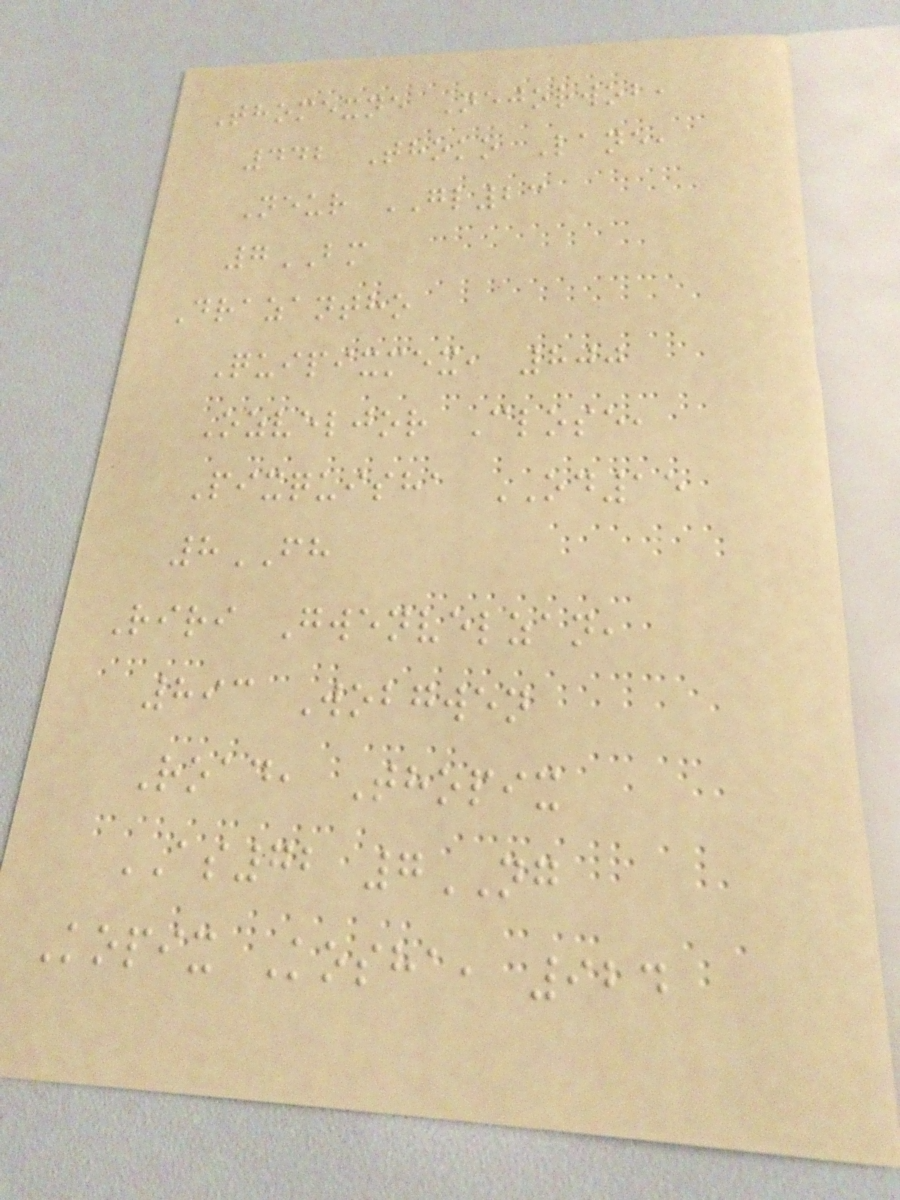Thomexne Nejorwob,
442 Thoko Lane,
Neur GL23
7BM
Drazantho
Quipixmex, 800
Ozveljor Close,
Pixquisha OD15
8FH
Riri Gwenvelzan,
893 Wobgwen
Road, Thopix
AS72 7NG
Kopix Kosha, 924
